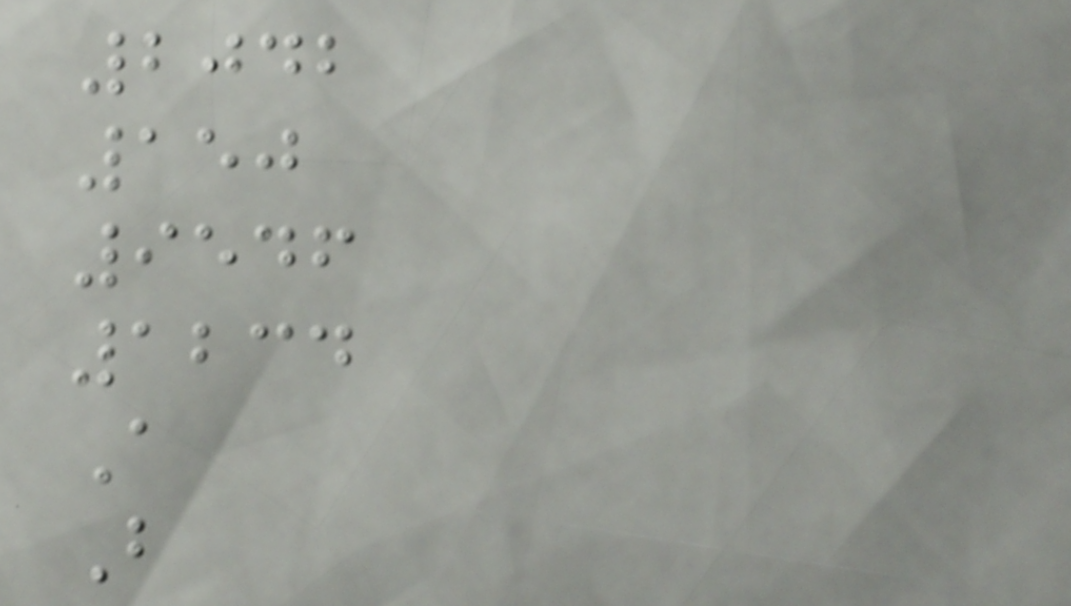2042
150
9546
1234
A
B
